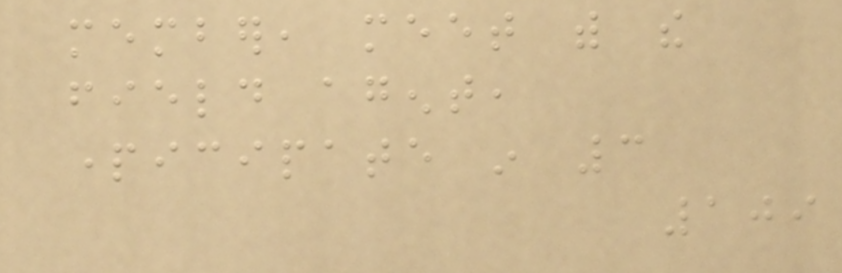member, meet with the
field agent,
participate in 3
109
